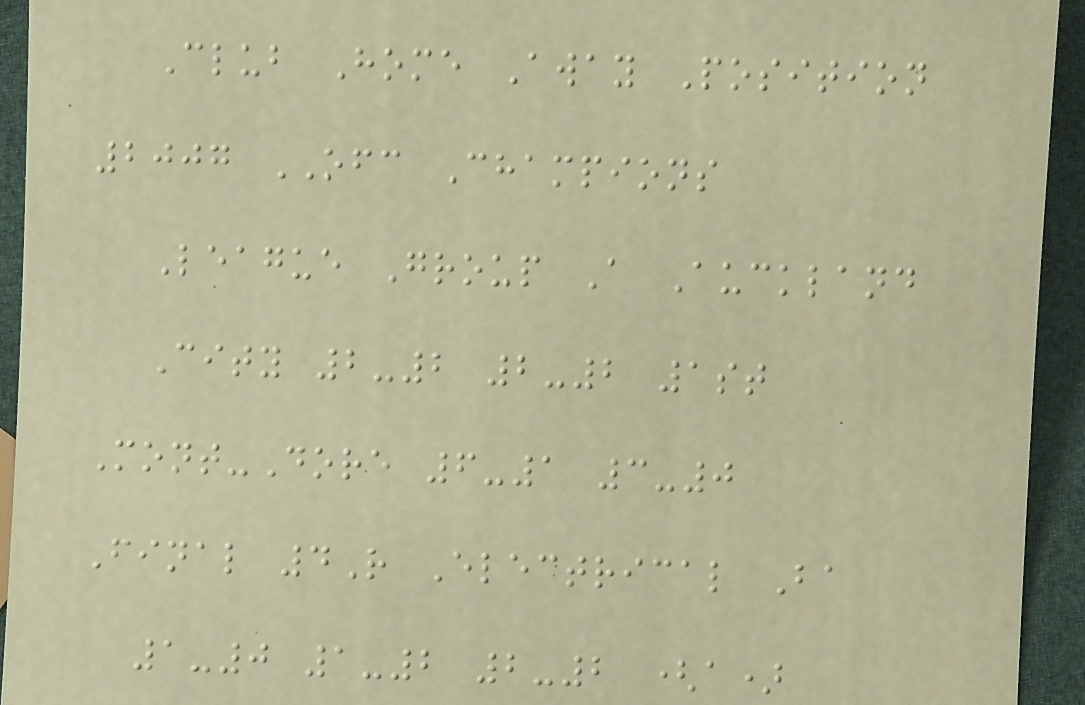Club Home Away Position
2007 OFC Champions
League Group A Auckland
City 2-2 2-2 1st
Mont-Dore 6-1 3-0
Final 4R Electrical Ba
1-0 1-2 2-2 (a)
